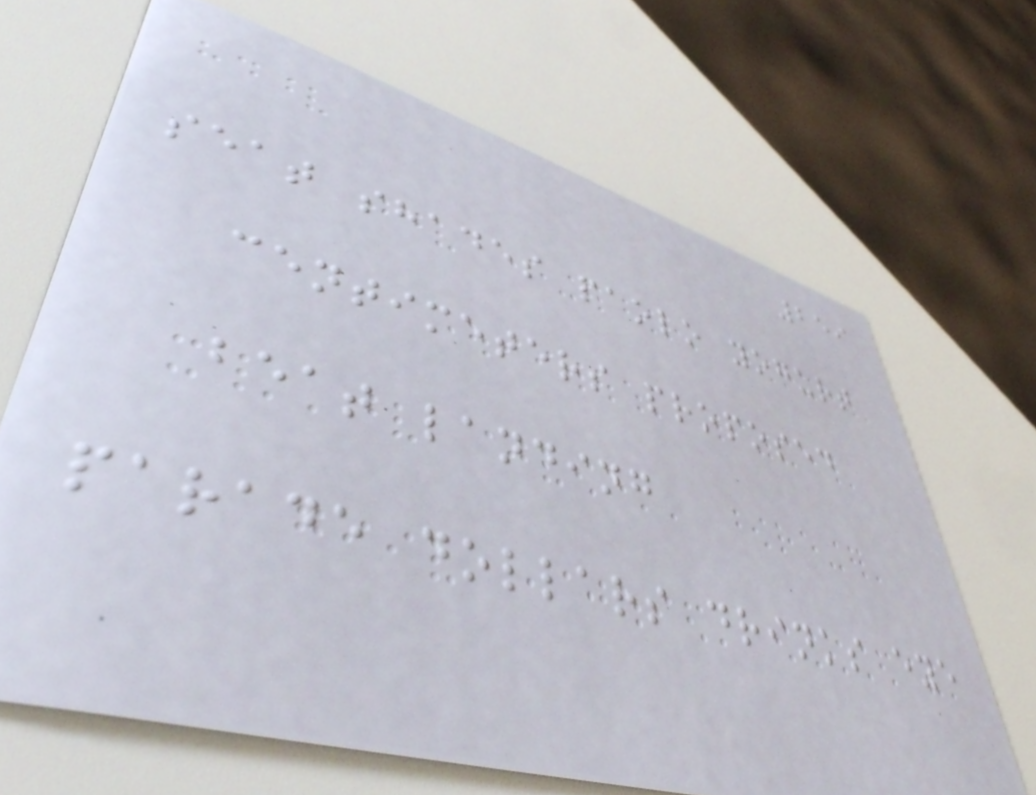259
seat shades paolo yogurt
centimeters proposed
beat landing
parade dollars drinks eye
